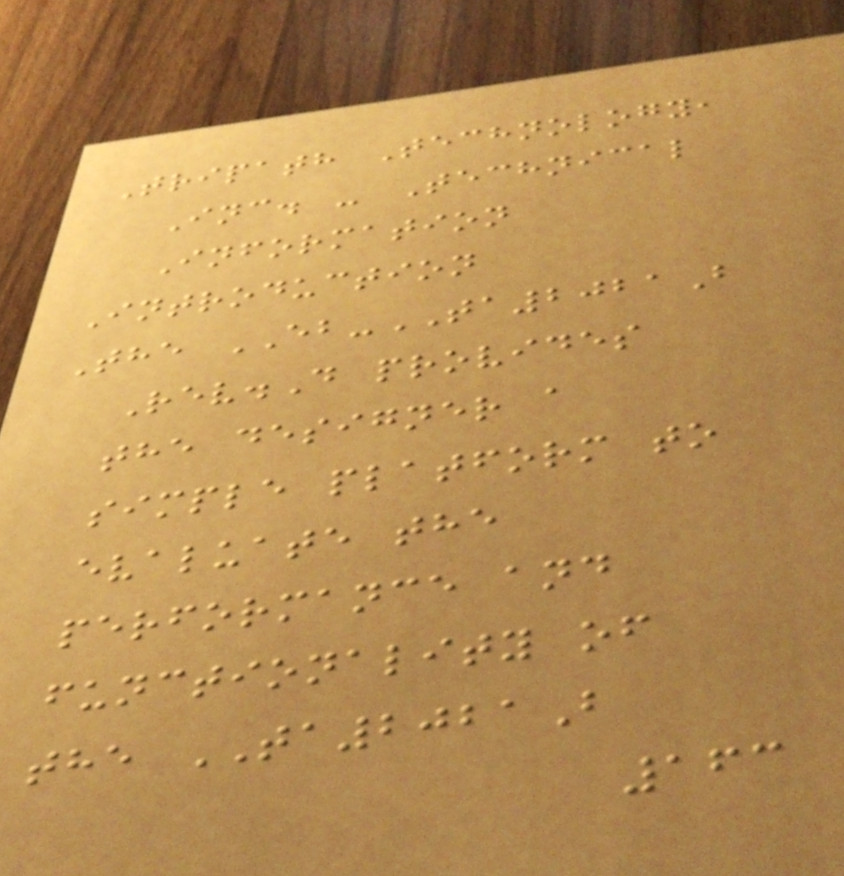Tripath Technology,
Inc. - Technical
Information
Introduction
The EB-TA2021B
Rev.D provides
the designer a
simple platform to
evaluate the
performance and
functionality of
the TA2021B
163
